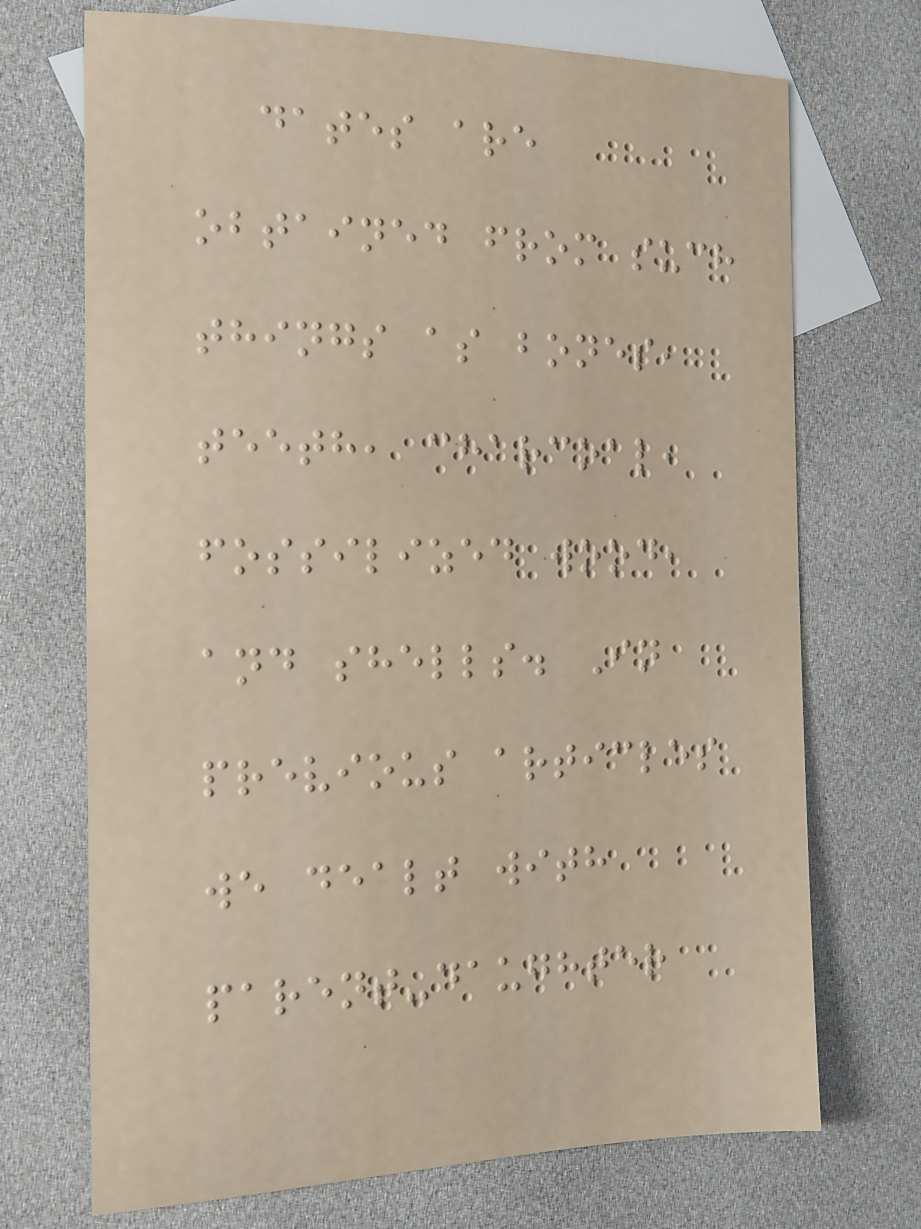dates are
obtained from such
things as bones,
teeth, charcoal,
fossilized wood,
and shells. In
previous articles
we dealt with
parent-daughter
